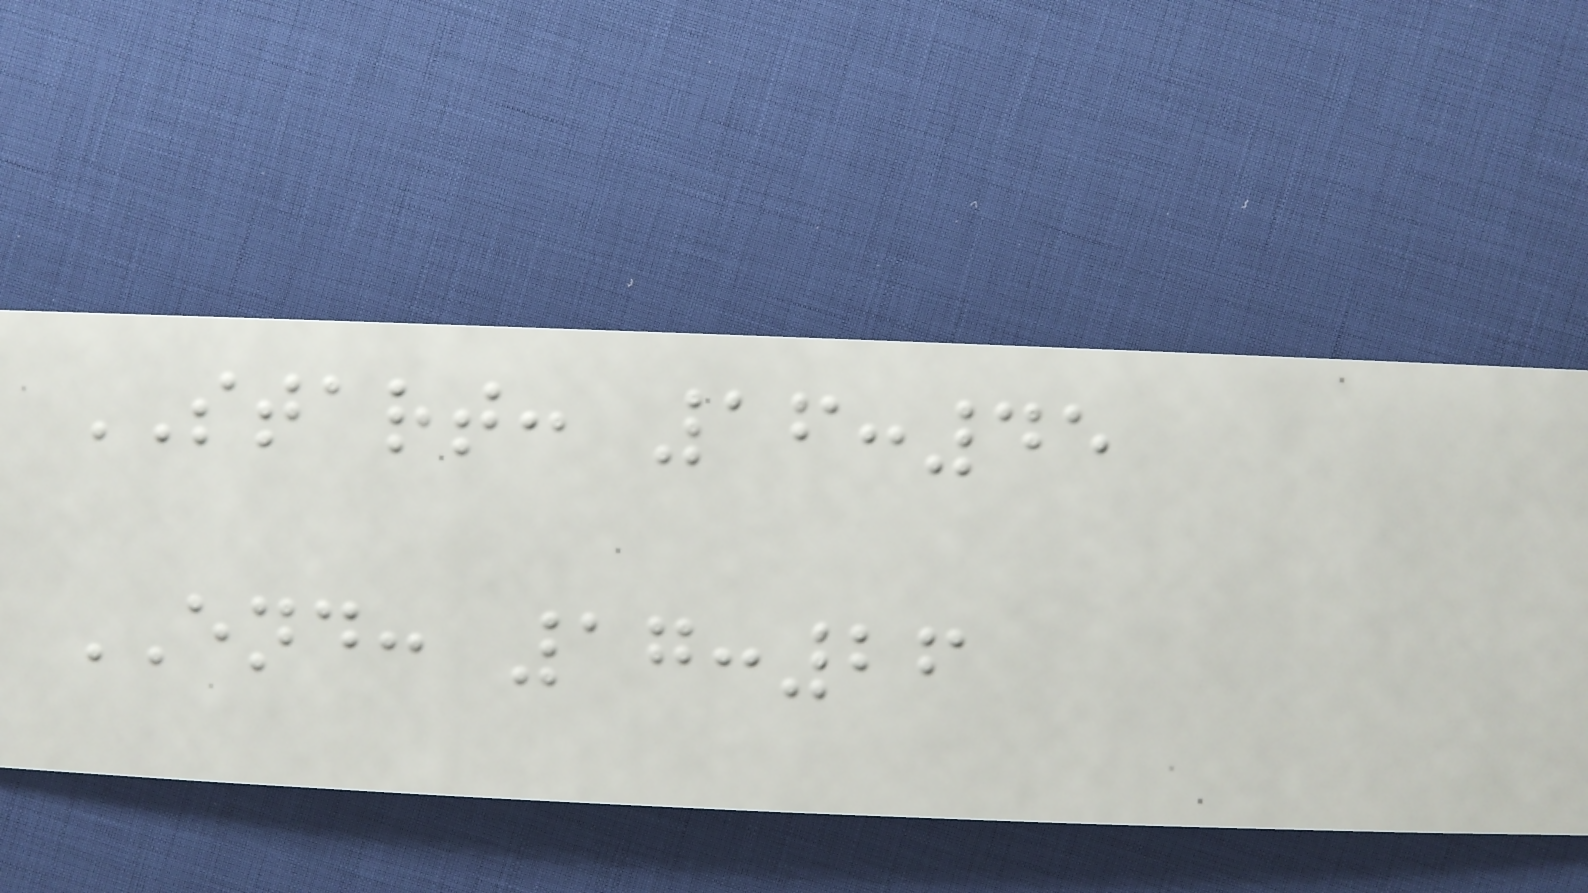START: 16:45
END: 17:26
